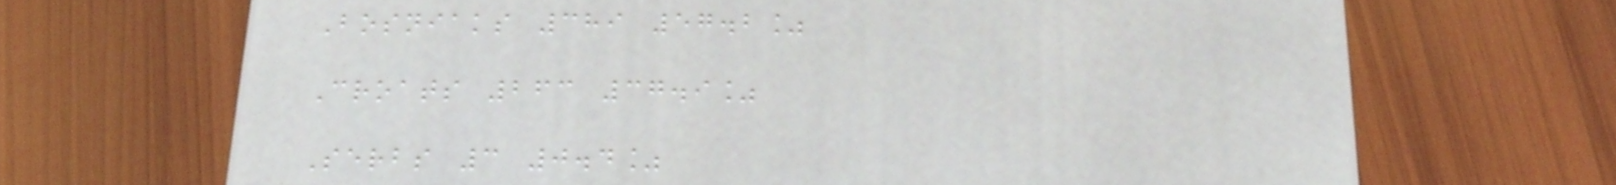Bosniaks 389 57.2%
Croats 263 37.9%
Serbs 3 0.4%
